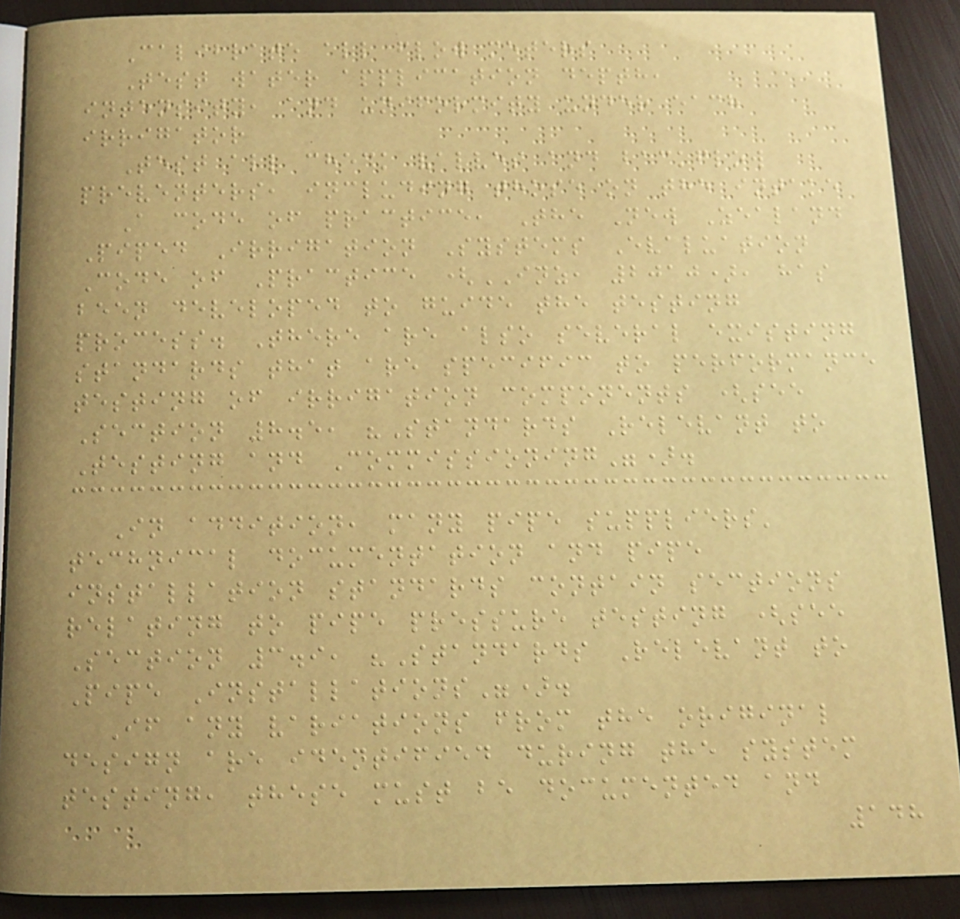Calibrate all flow meters
Test water application depth,
intensity, and uniformity under each
irrigator
Test all check valves and backflow
preventers, including those on the intake
A code of practice, The New Zealand
Piped Irrigation Systems Evaluation
Code of Practice (INZ, 2010), has
been developed to guide the testing
process. There are also several existing
standards that are specific to performance
testing of irrigation components (see
Section 8.5, "Standards Relevant to
Testing and Commissioning").
In addition, many pipe suppliers'
technical documentation and pipe
installation standards contain sections
relating to pipe pressure testing (see
Section 3.9, "Standards Relevant to
Pipe Installations").
If any variations from the original
design are identified during the system
testing, these must be documented and
148
